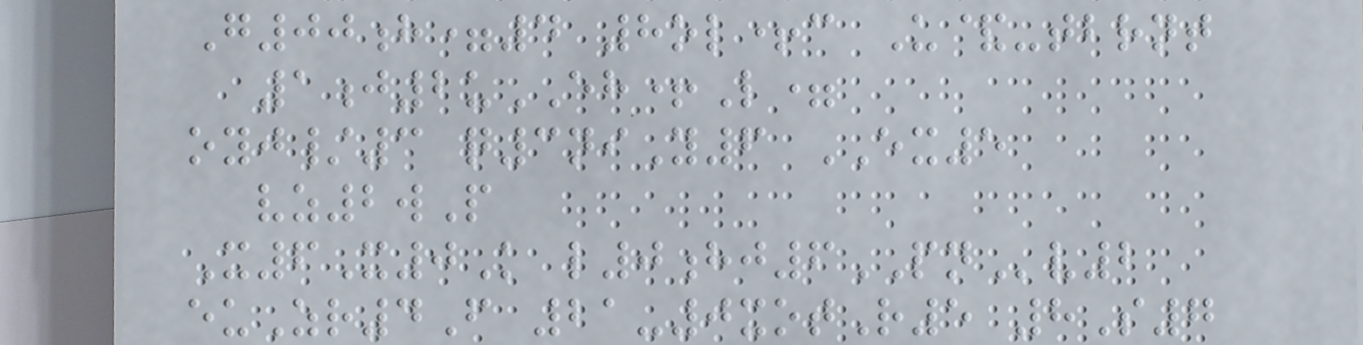G00h=4 8ol+c U&-tbrnt
1j2uEH+L=
oyj/3 q3niY6 EX5
vz2wP
X6X0K l0hj6PNv2
euZr4F 21-0xotR5 8S7
